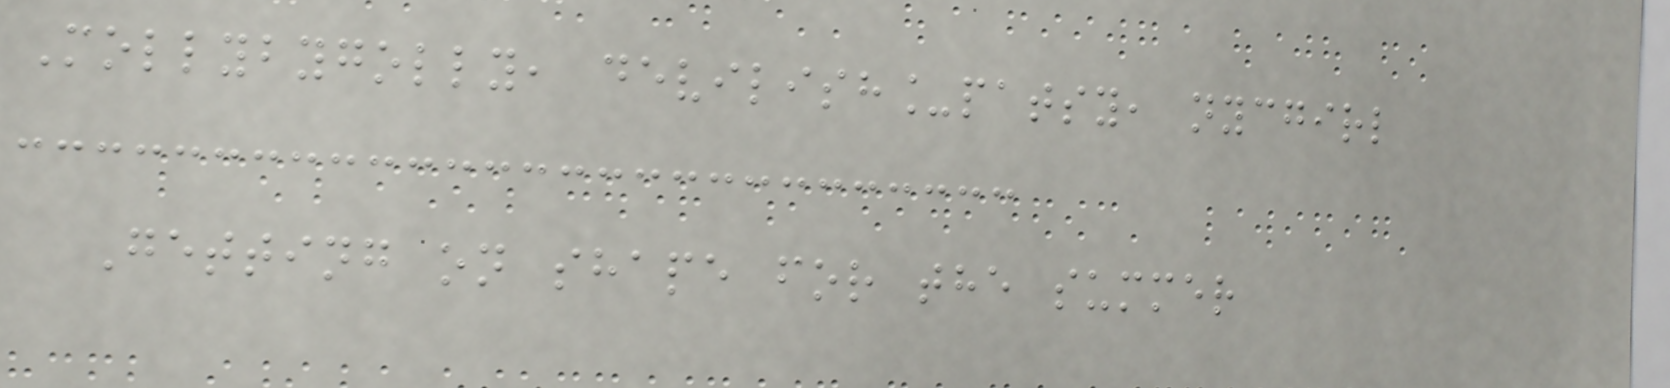Mollybygolly, devilish_patsy, nycgirl
Getting on shape for the summer
